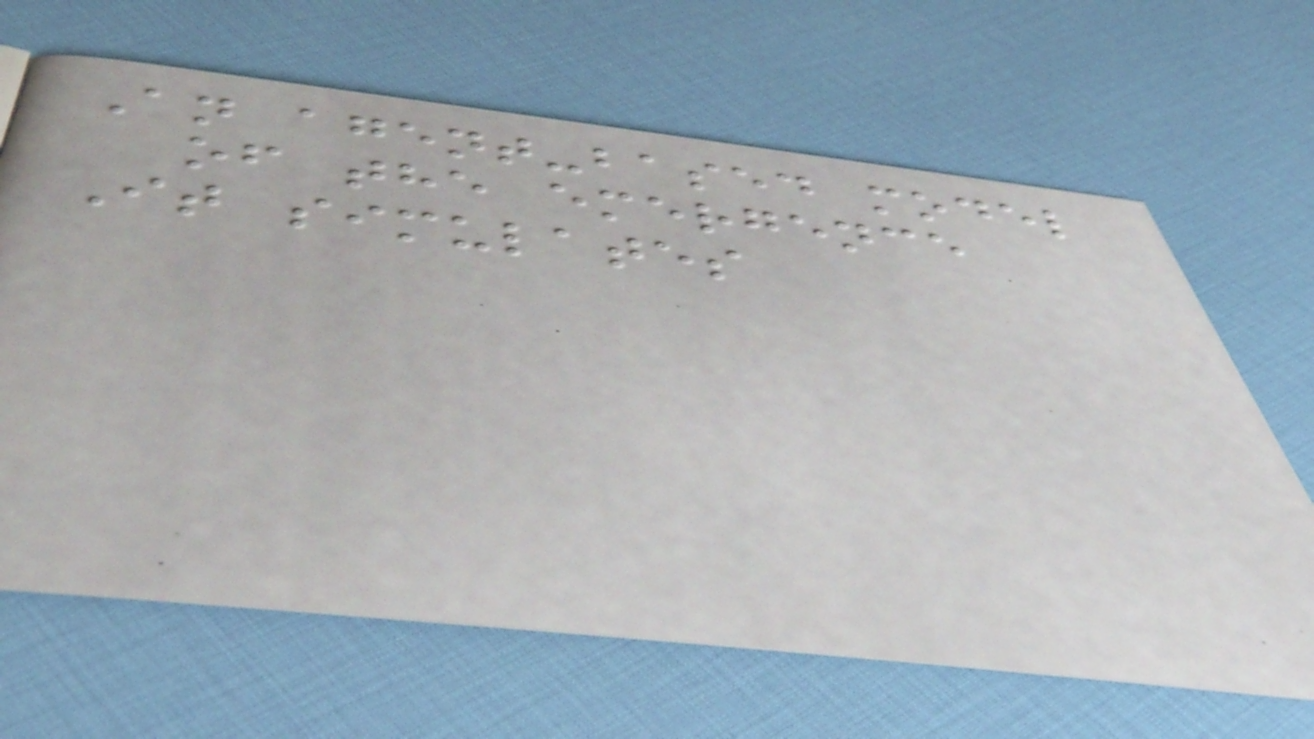An agent-based model
of the emergence
It simulates
